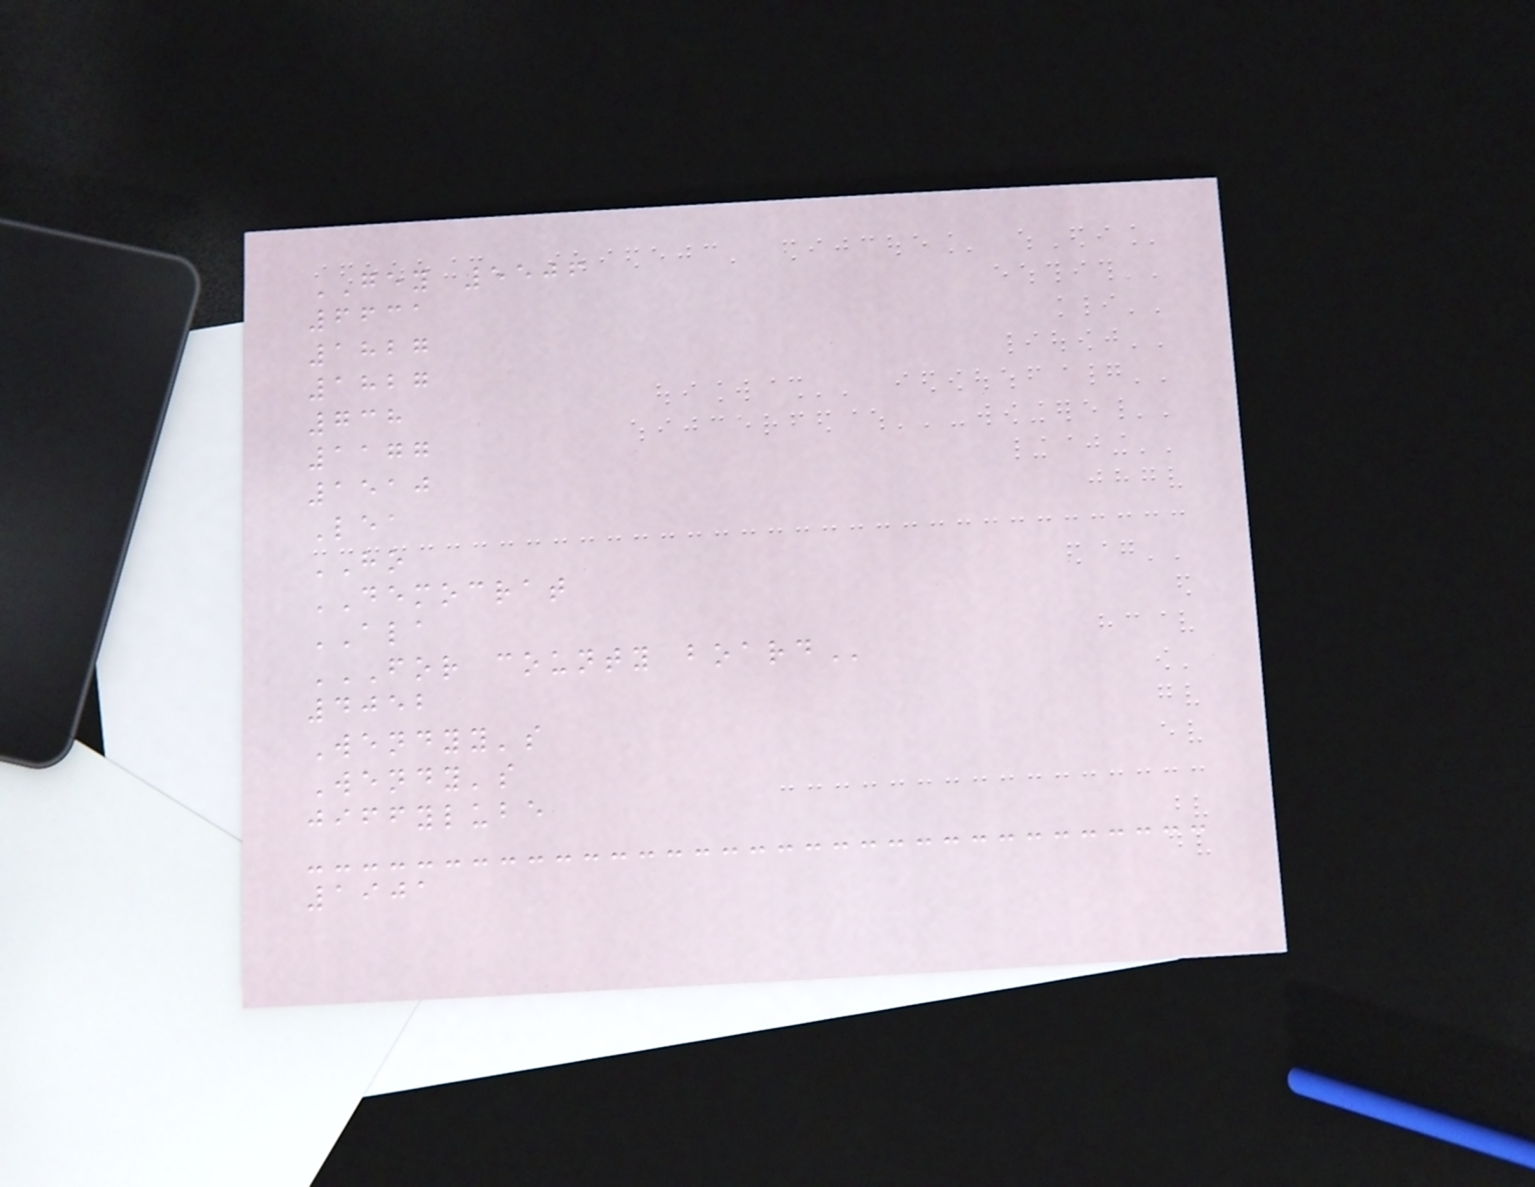GEY 5506
6631
1827
1827
738
1177
1510
Lea
HO
DEMOCRAT
ALA
FOR COUNTY BOARD
4052
Wendyy's
Wendy's
jiffylube
1901
